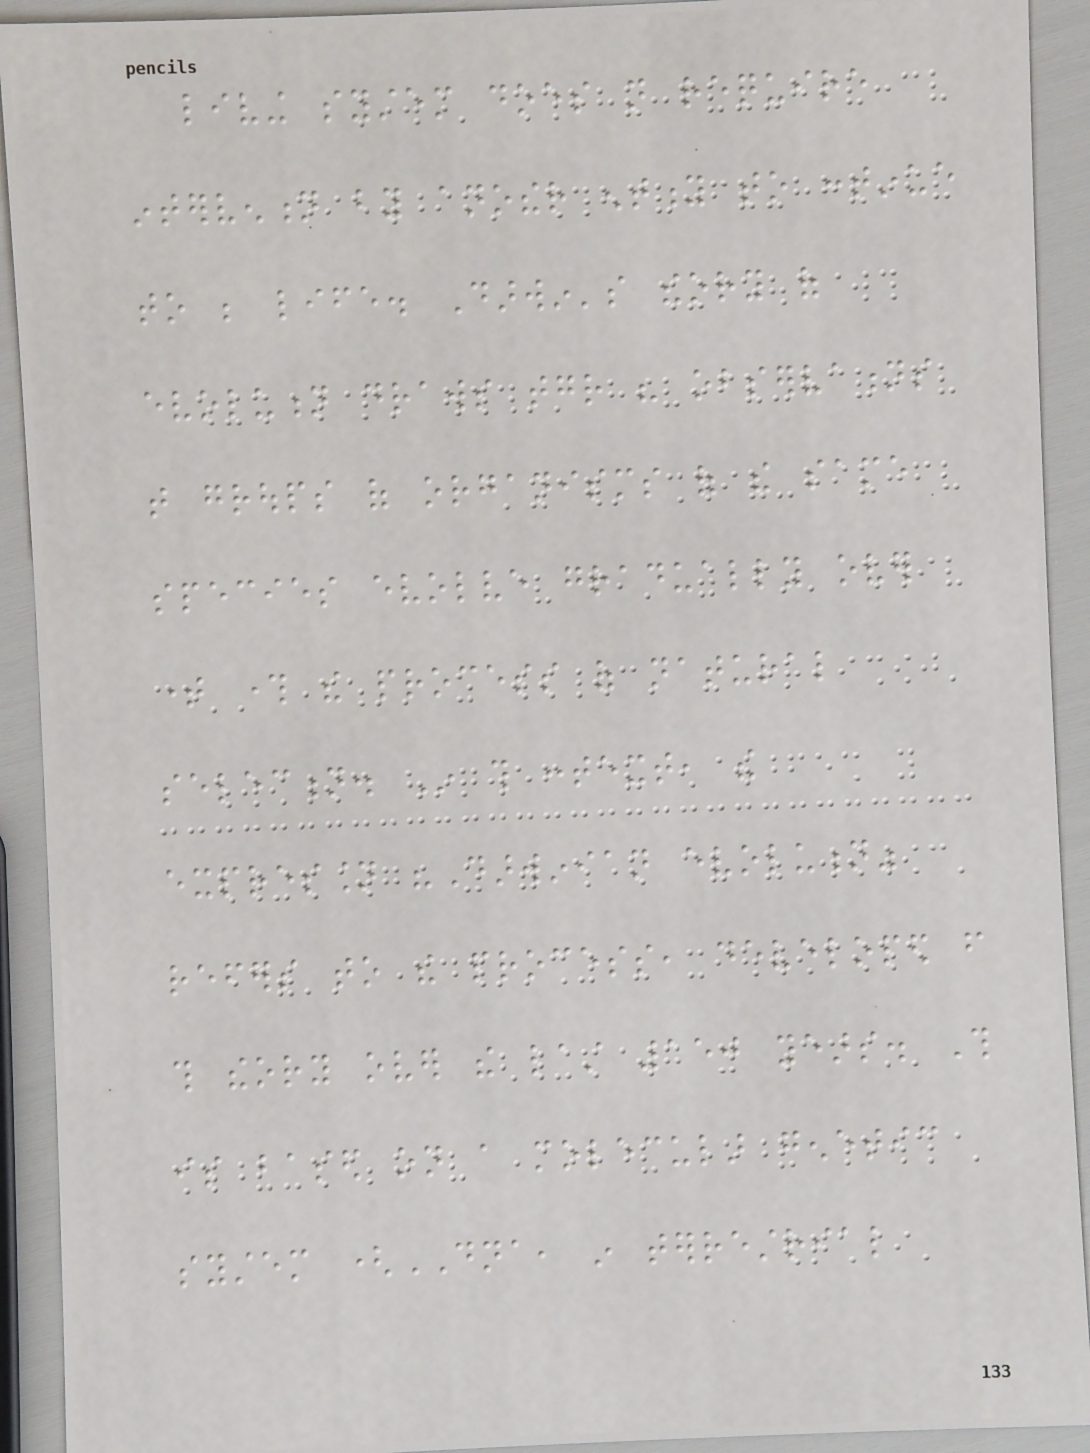living system does not require
intervention by another entity to continue
to be life. Darwin's theory of
evolution draws together his observations
that groups of organisms of the same
species evolve gradually over
time through the process of natural
selection. In this context, the
expression "Darwinian evolution"
refers to the process, developed from
this theory over the last 150 years. This
is based on a molecular genetic
system (DNA, in terrestrial
